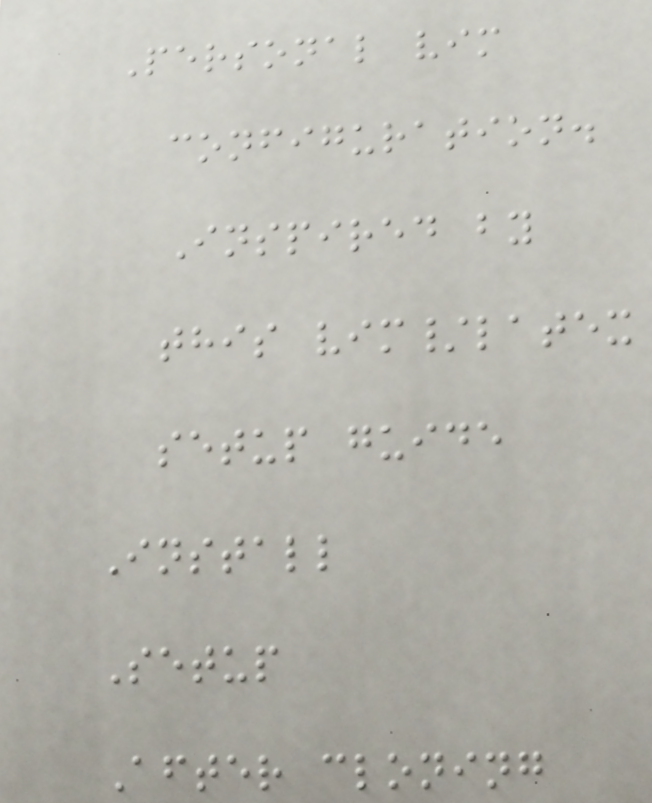Personal vim
configuration.
Inspired by
this vim/latex
setup guide
Install
Setup
After cloning
